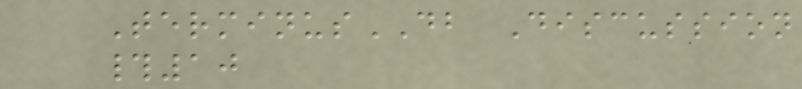TerminusDB Discussion
#10
